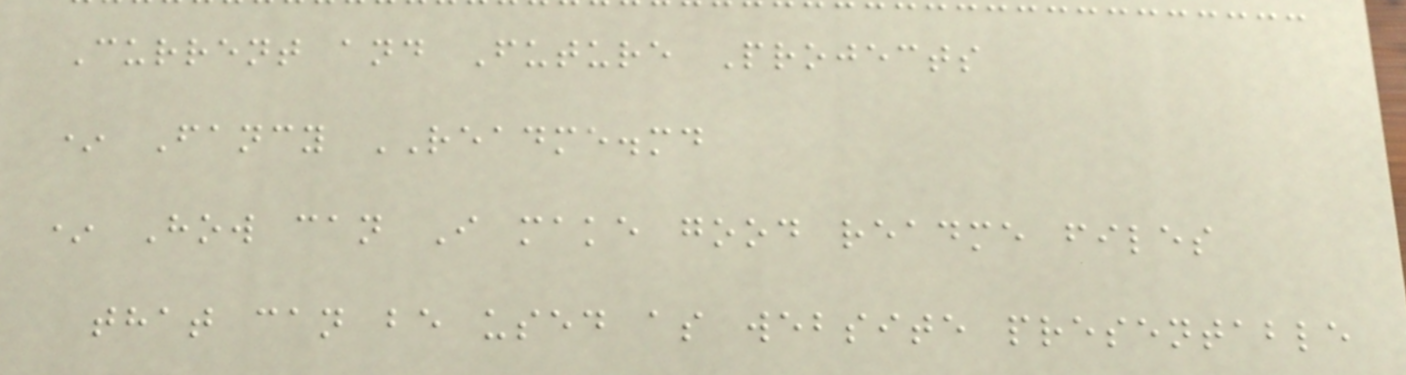Current and Future Projects
* Fancy README.md
* How can I make good readme files
that can be used as website presentable
